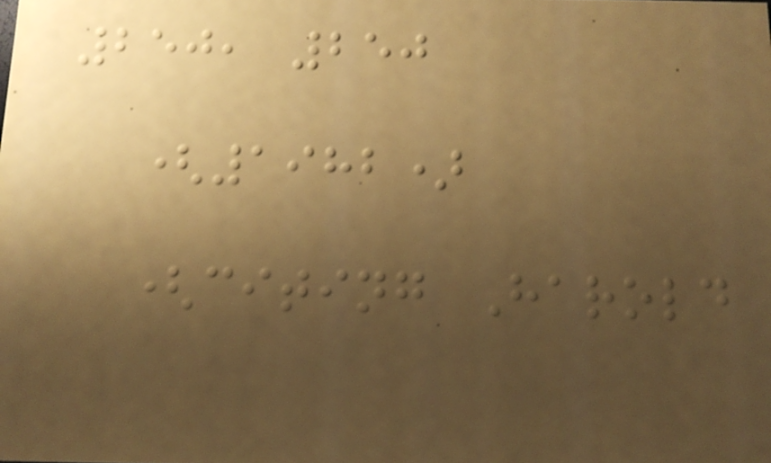250, 250
(1982)
(citing Harold
